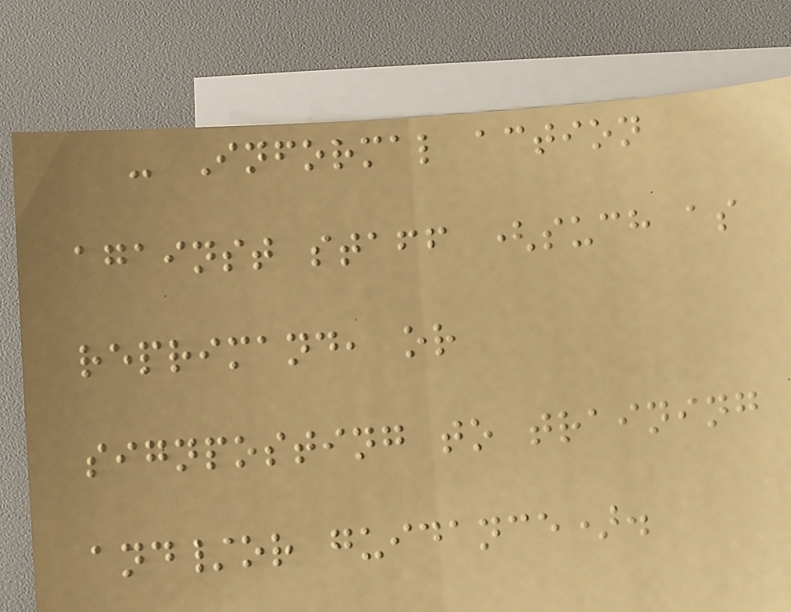- Informal action
against staff (such as
reprimand, or
signposting to training
and/or guidance).
